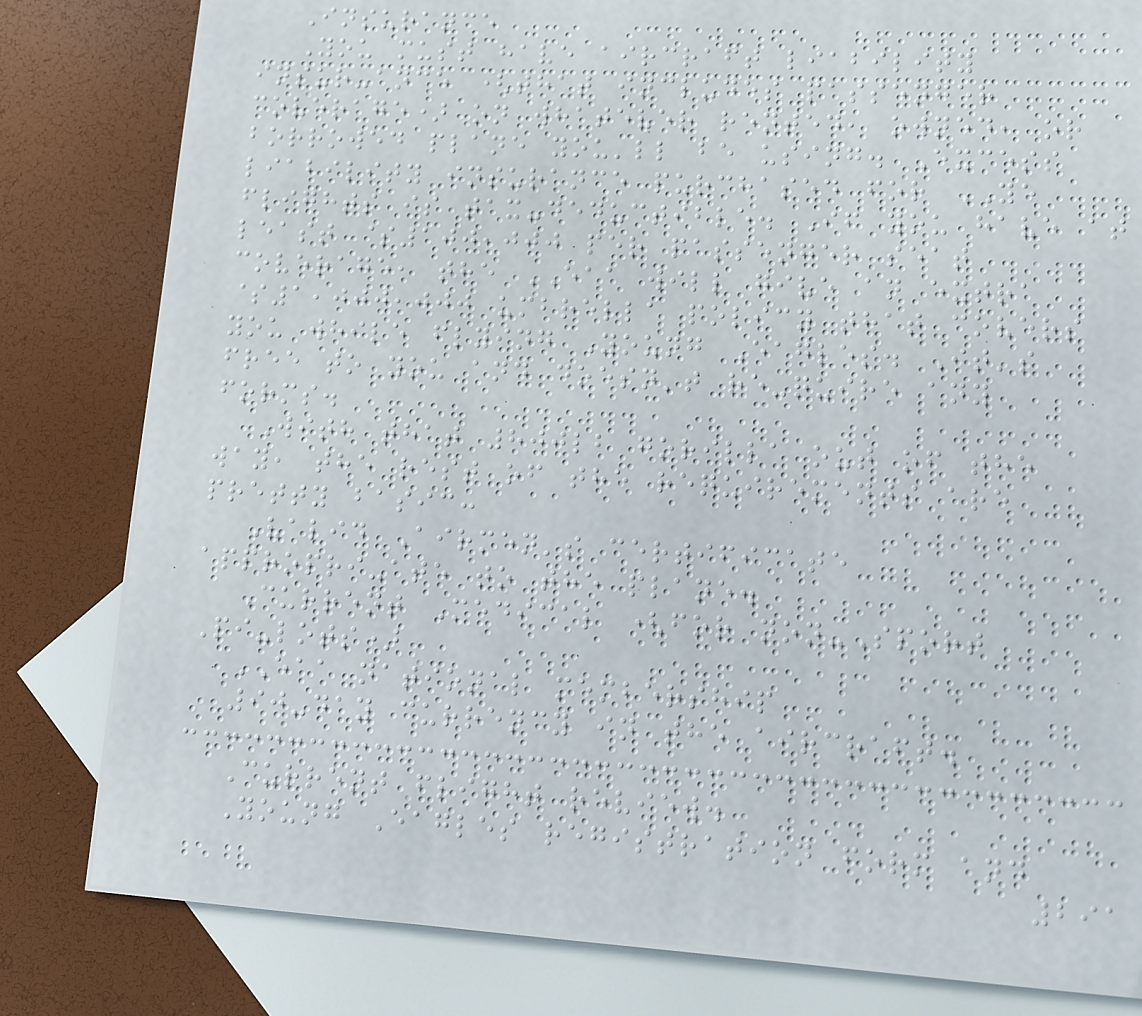Insurance
You must have aircraft liability
insur-ance (that includes passenger
coverage) on whatever rented, owned, or
borrowed plane you'll be using. Excess
liability insurance purchased for YE
flights is tax-deductible. If you have at
least $100,000 per passenger seat
coverage, the EAA will give an extra
$1,000,000 umbrella policy that covers
you while flying Young Eagles. It's
free to you and doesn't re-quire any
forms.
With that 800lb gorilla out of the
way, the rest of the requirements are
pretty basic:
Valid Airmen's certificate
appropri-ate to the plane.
Current Medical (for non-Sport
Pi-lots)
EAA national membership
90-day currency in the aircraft.
Current flight review.
Young Eagles registration form and
291
